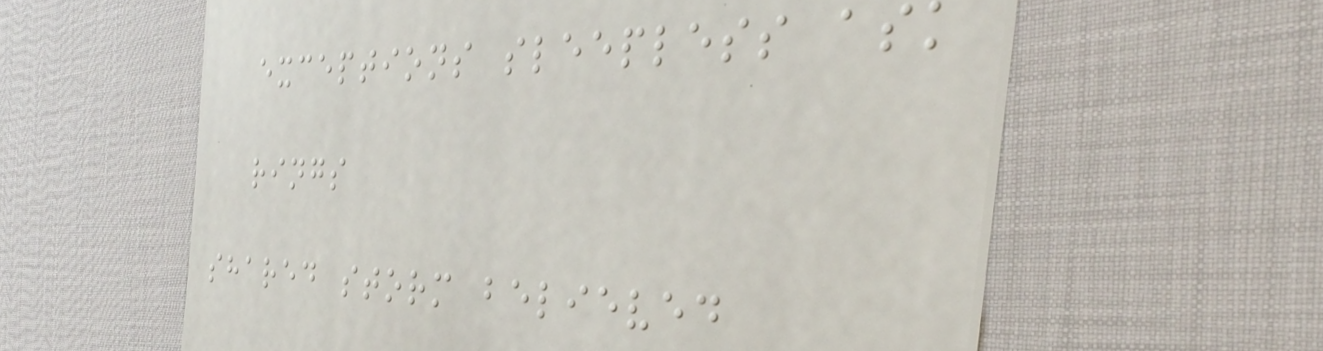exceptions sleepless ask
rings
shared storm believed
